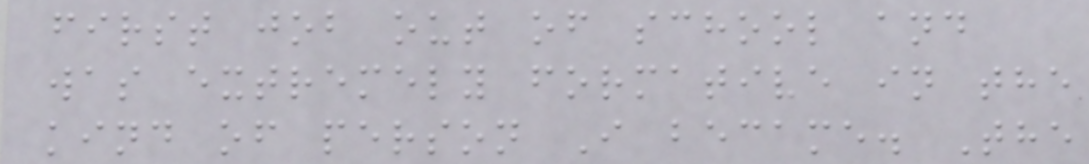first job out of school and
was extremely formative in the
kind of person I became. The
